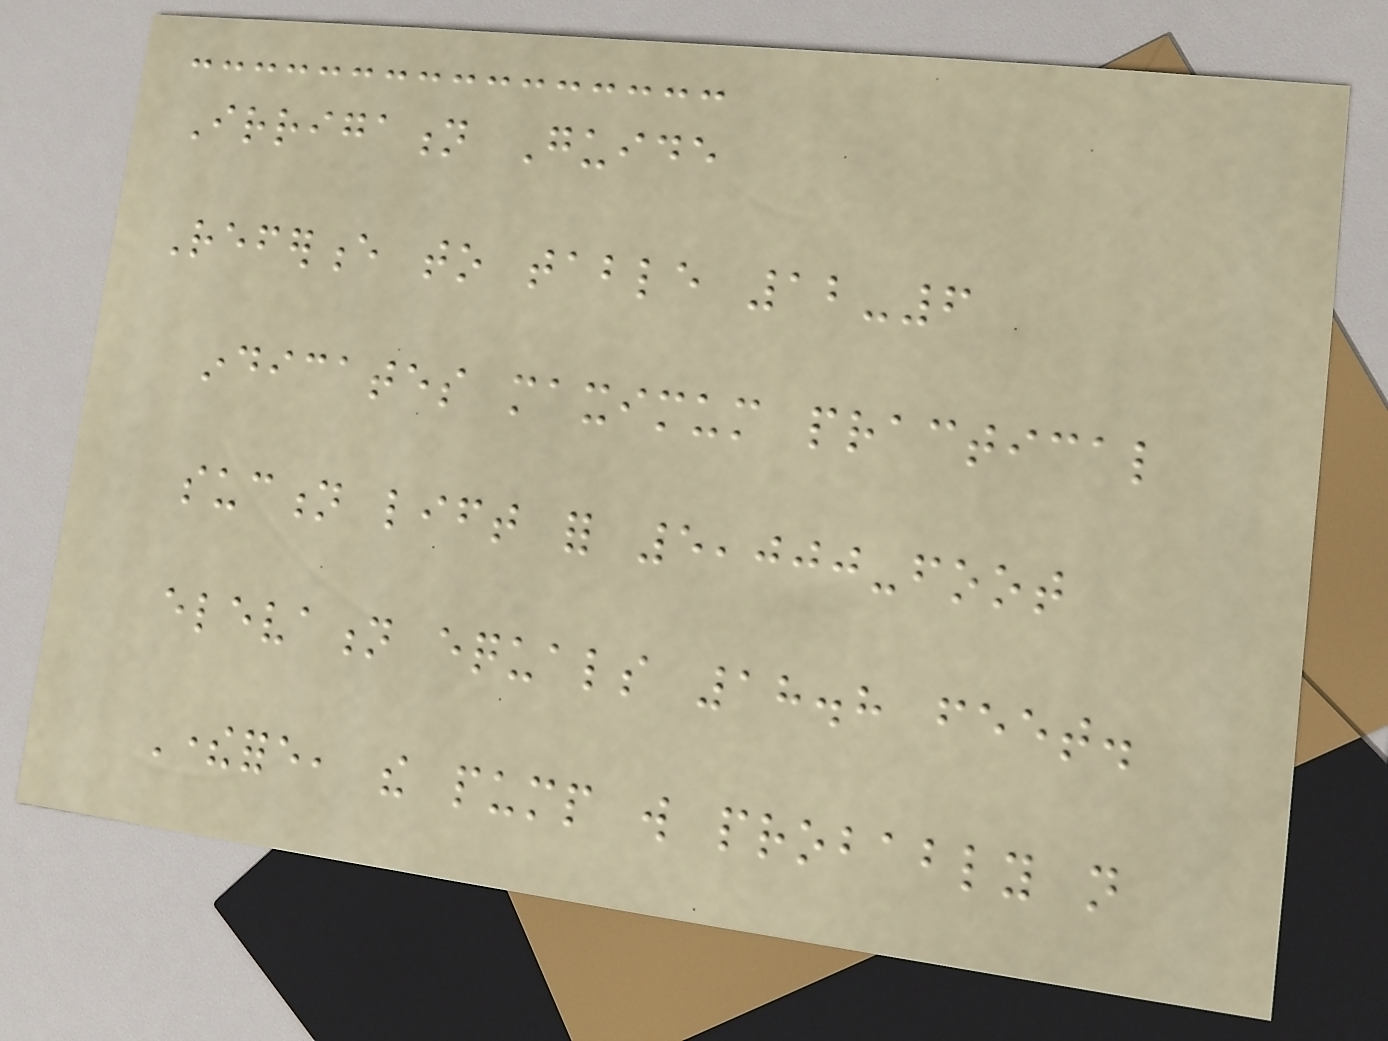Irrigation Guide
Reference to table 12-6
indicates maximum practical
suction lift for 5,000-foot
elevation equals 18.8 feet.
Therefore, the pump will probably not
